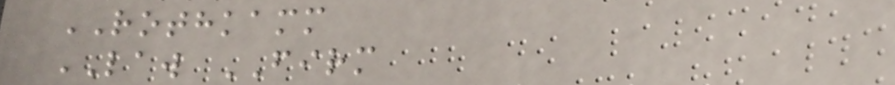ROTHKAMM
LAW FIRM
